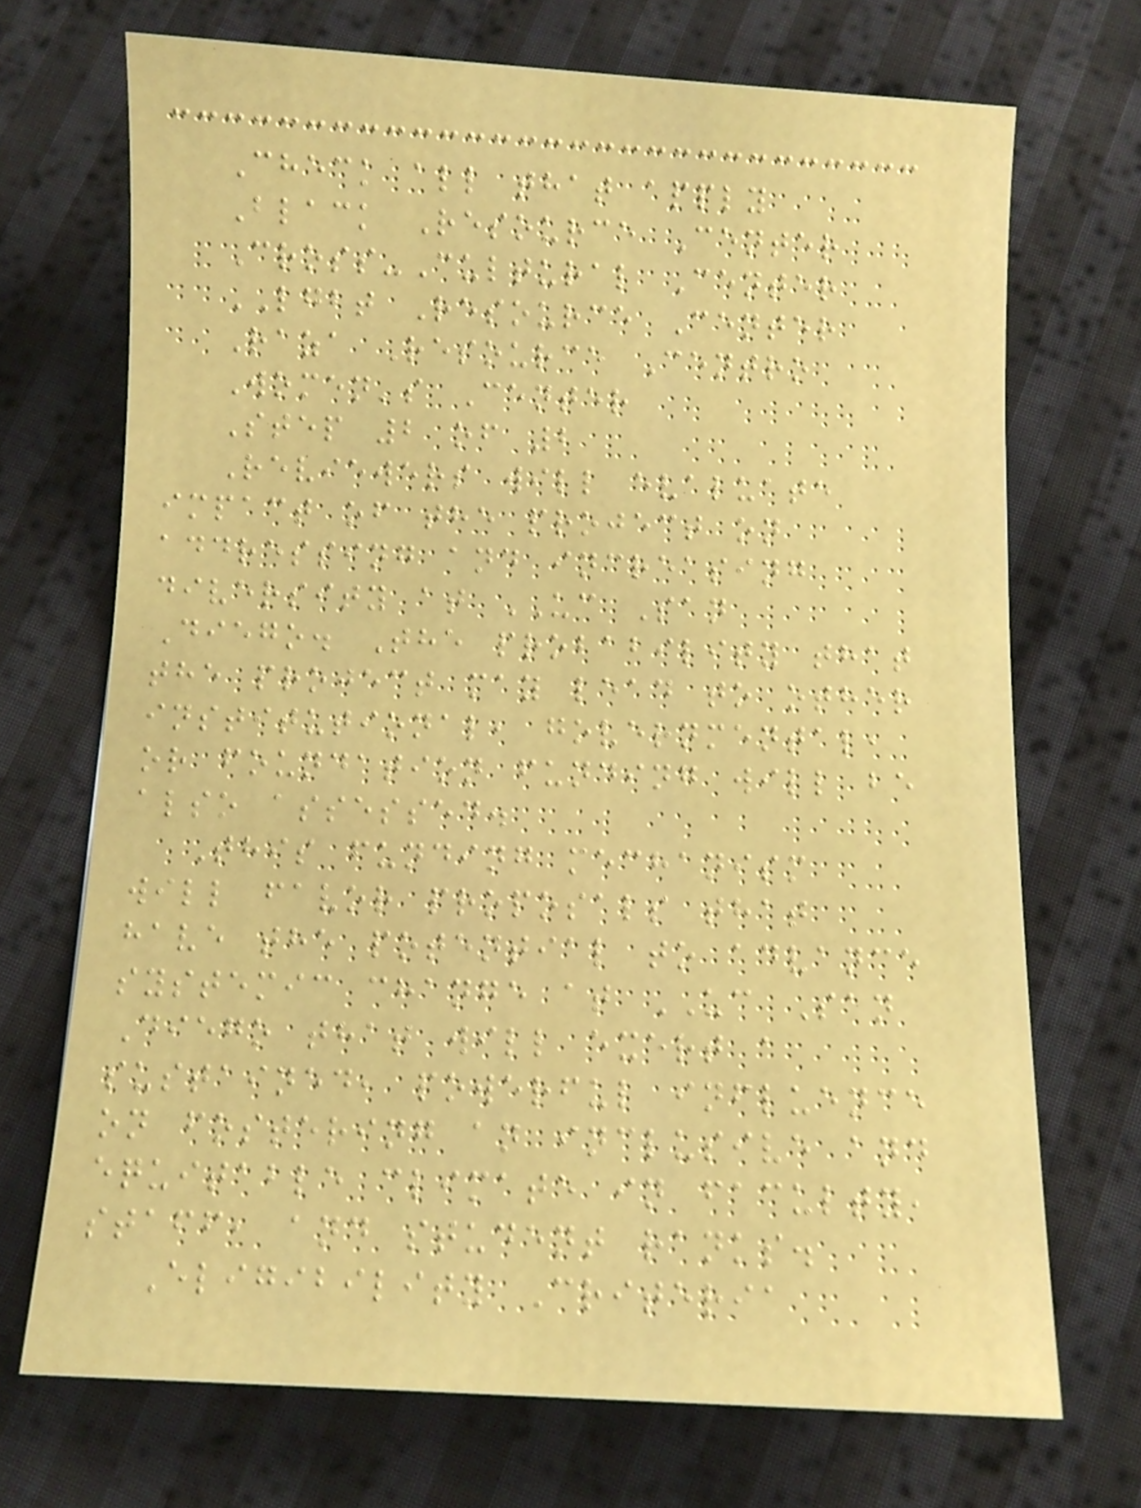Check all that apply
Black Resource Center
Cross-Cultural Center
LGBT Resource Center
Raza Resource Centro
Women's Center
Step 2 of 2
Reviewers will evaluate
impact of the project on
addressing and increasing
diversity at UC San
Diego. The probability that
the project may lead to other
institutional, governmental,
or foundation funding will be
also assessed.
This funding mechanism
will favor proposals that
have the potential to advance
systemic change at UC San
Diego that will exert a
sustained, powerful influence
on fostering an inclusive and
equitable climate in faculty,
staff, and student ranks.
Eligibility Criteria
